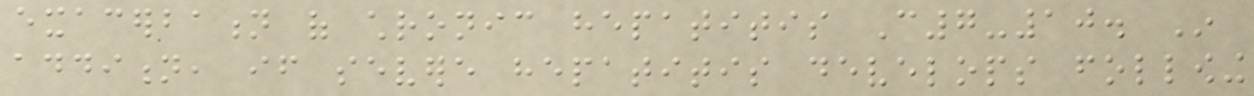exacerbation of chronic hepatitis C7-10. In
addition, if severe hepatitis develops following
